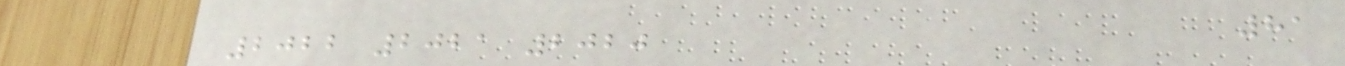81
2022 2021 2020
